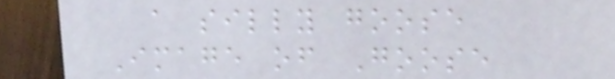a silly goose
Image of Goose
